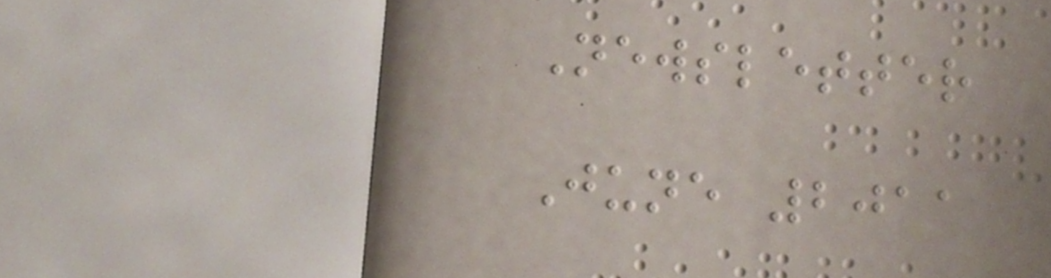Newsletter
June 2011
